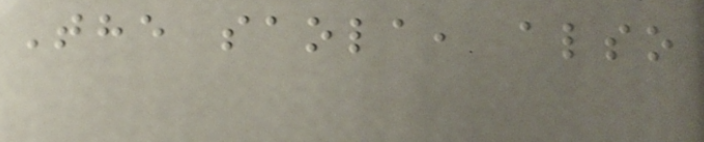The saola, also
